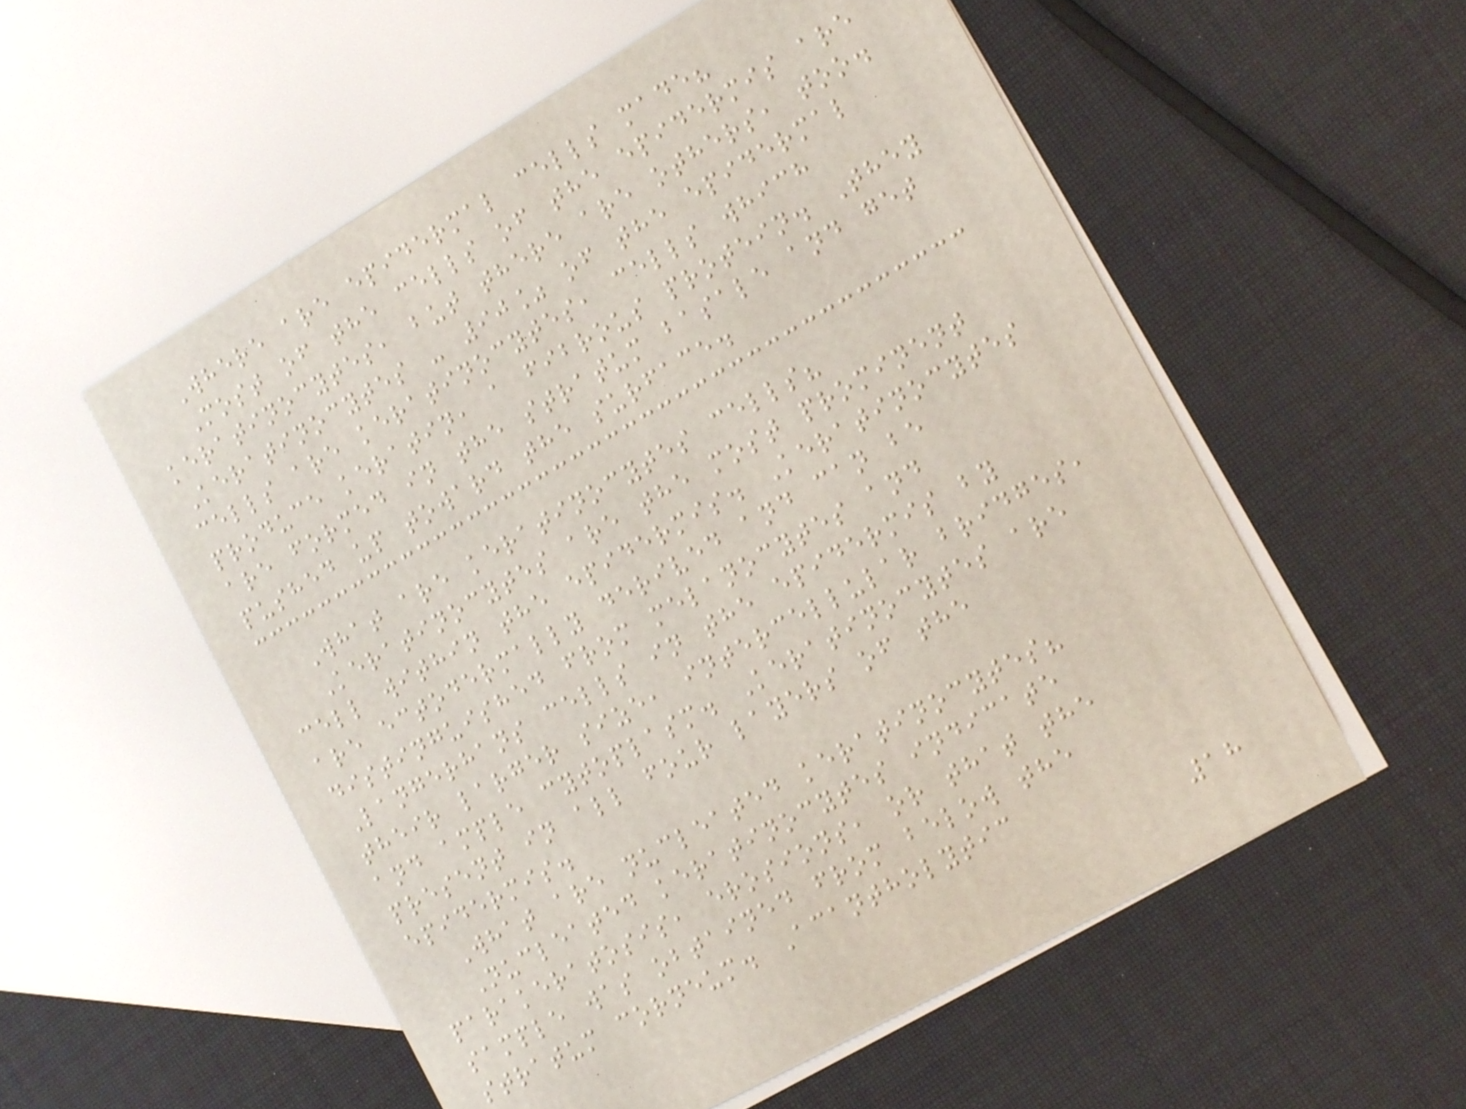Where are epidermal cells made?
Most of the cells of the epidermis are
keratinocytes, but there are others, too.
Keratinocytes - 90% of the epidermal
cells are keratinocytes, cells which
produce keratin, a fibrous protein. They
are formed in the stratum basale and get
pushed up toward the surface.
What are keratinocytes cells?
Keratinocytes are the most prominent
cell within the epidermis. Keratinocytes
are ectodermally derived and can be
distinguished from melanocytes and
Langerhans cells in the epidermis by
their larger size, intercellular bridges,
and ample cytoplasm. Keratinocytes are
present in all four layers of the
epidermis.
What are nucleated keratinocytes?
Nucleated keratinocytes indicate
parakeratosis, erosions, or that the
sample was obtained from below the
stratum corneum. Acantholytic
18
